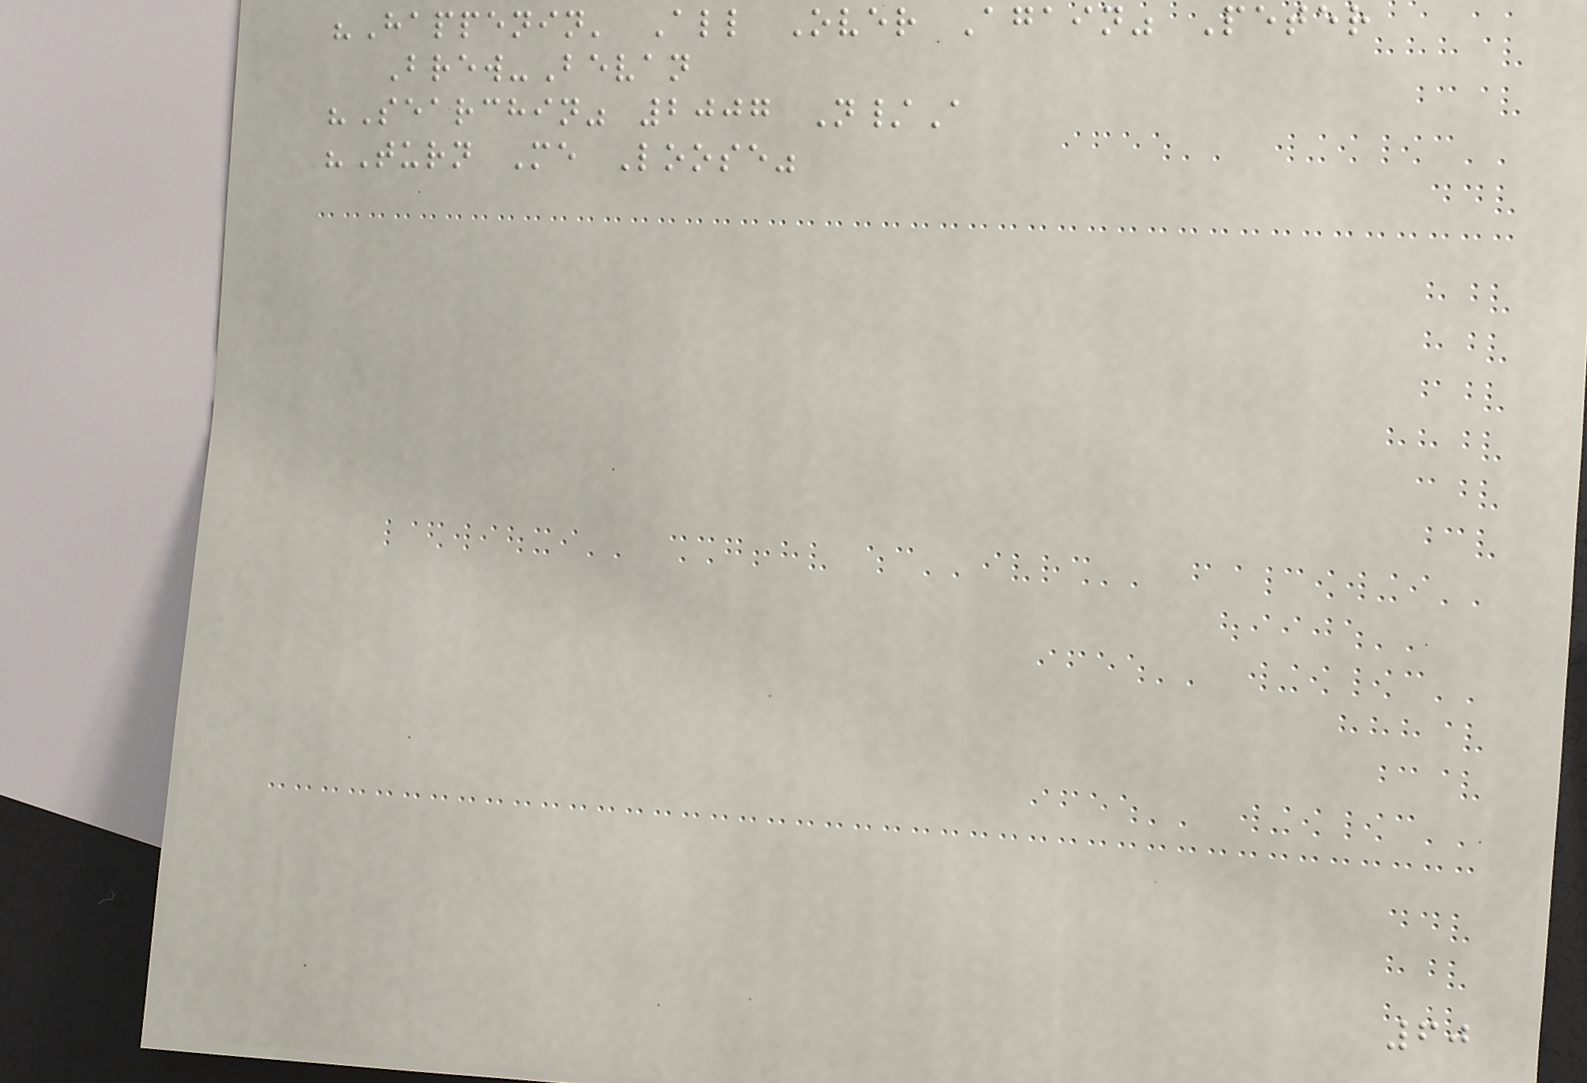"Happenin' All Over Again" Peter
Brew-Bevan
"Searchin" 2007 N/A
"Turn Me Loose"
60
